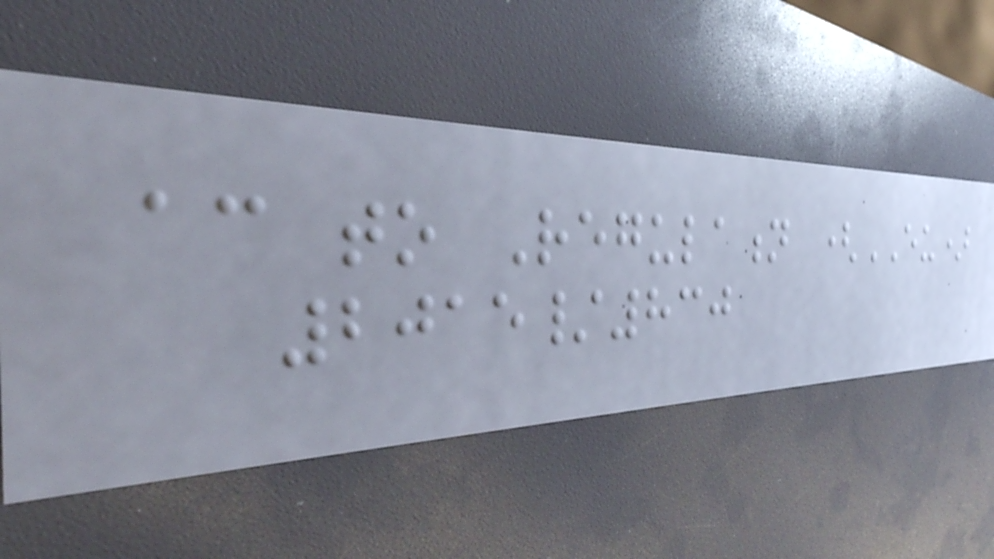according to Regulation (EU)
2015/830
